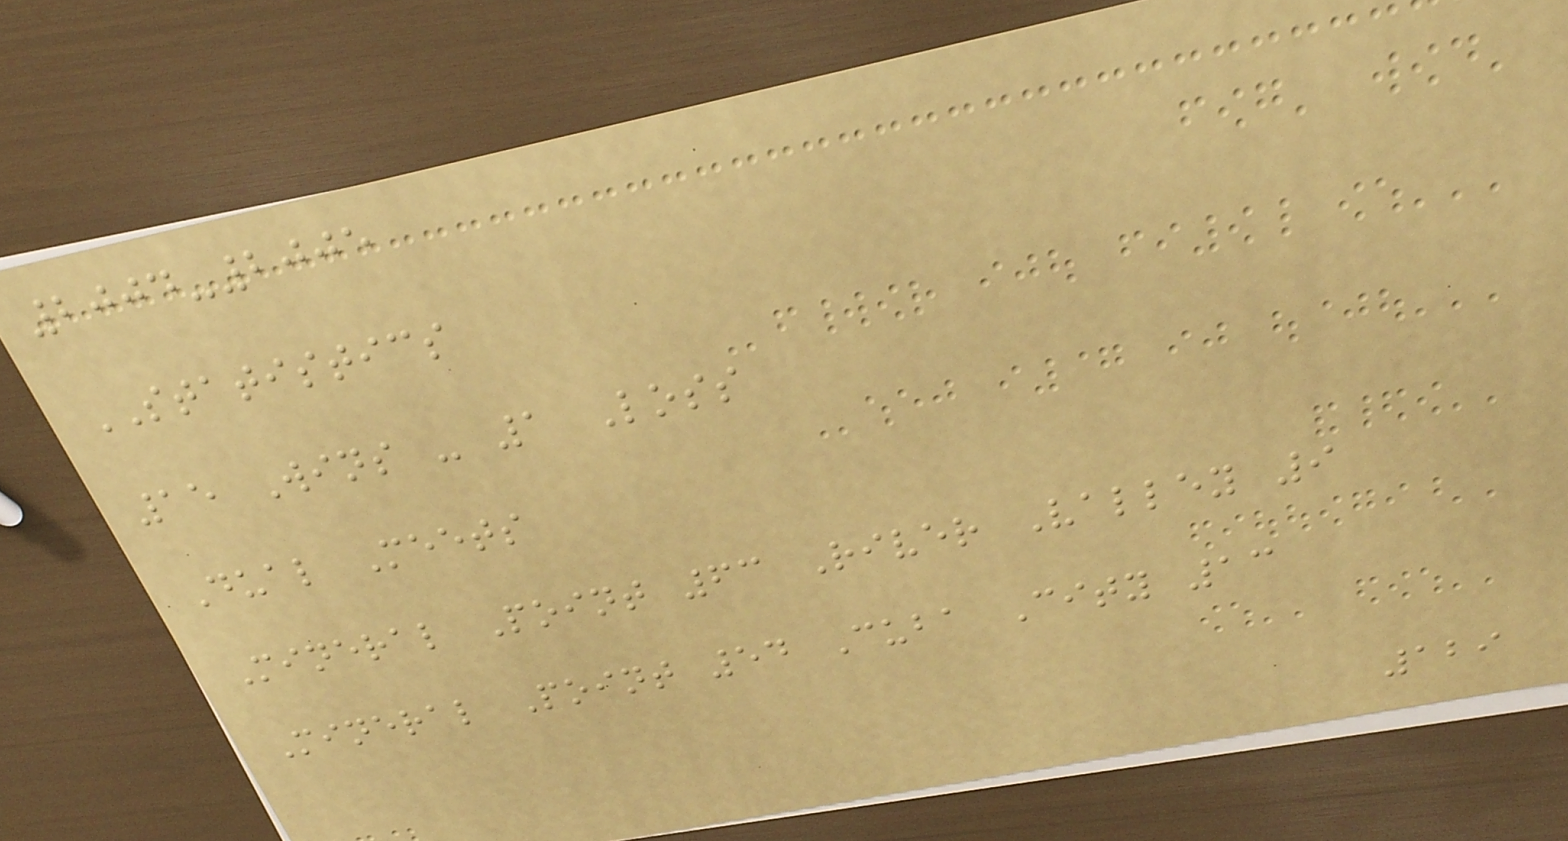2004-2005
STATISTICS
15 Wins - 1 Loss
Dual Meets
Mineral Point 63 River Valley 9
Mineral Point 54 Cuba City 13
129
